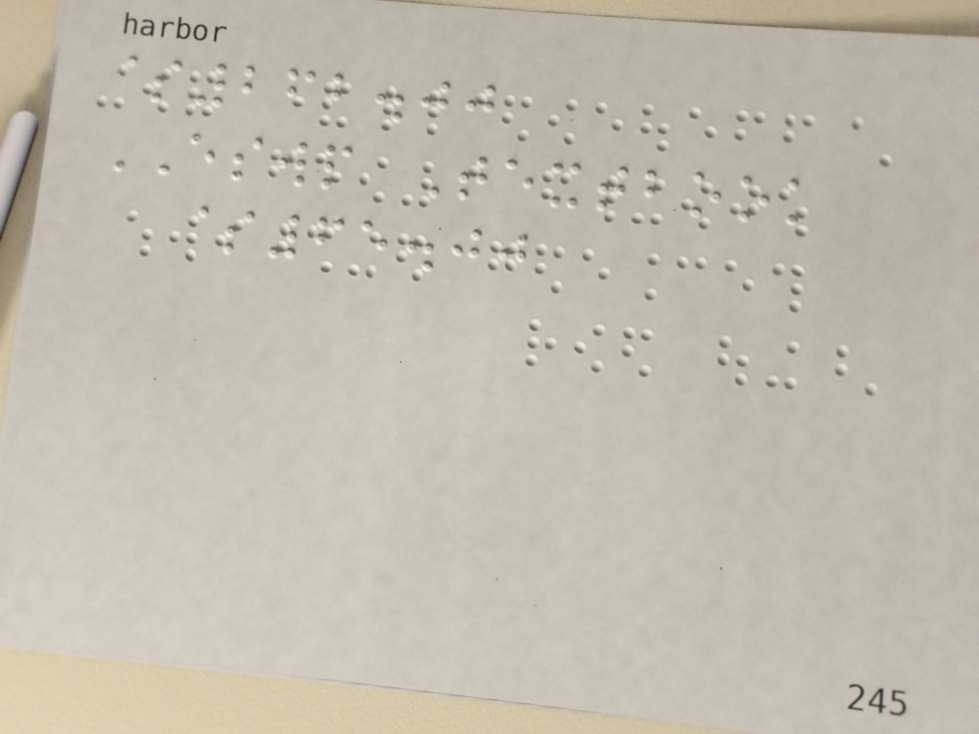$262.00
ESWP Textbook
$65.00
